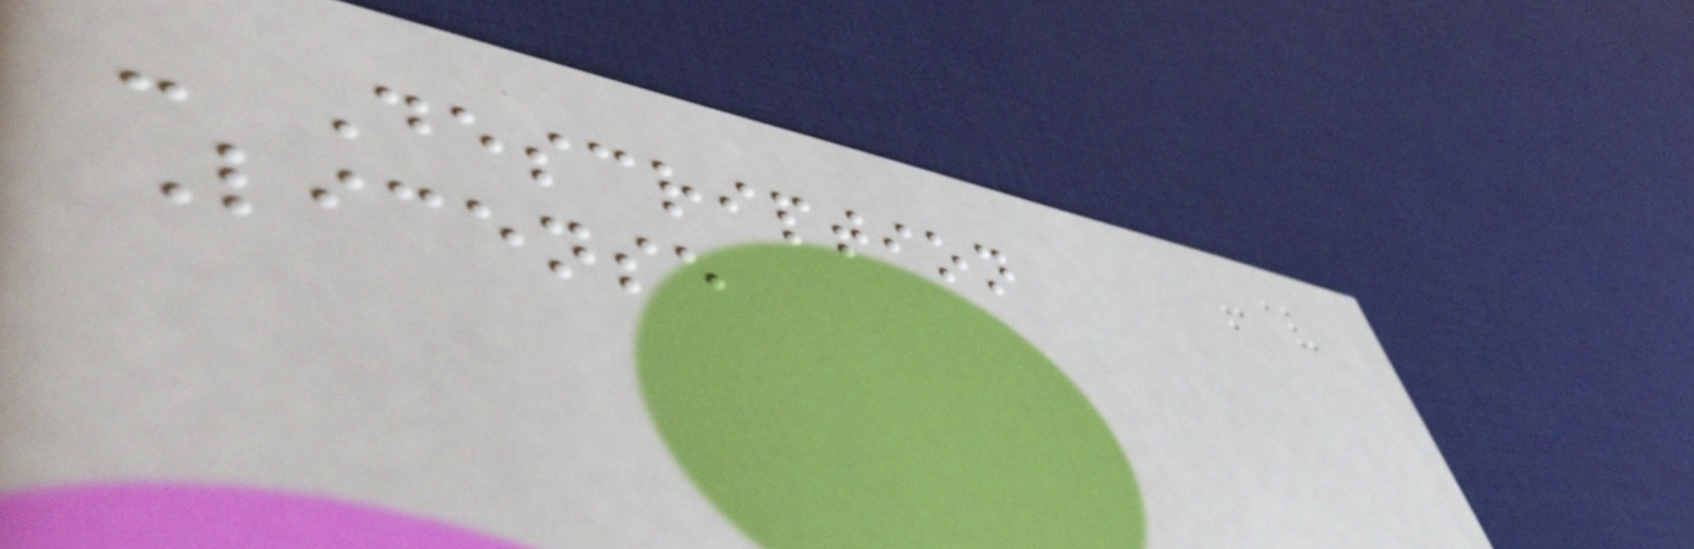- Description
License
